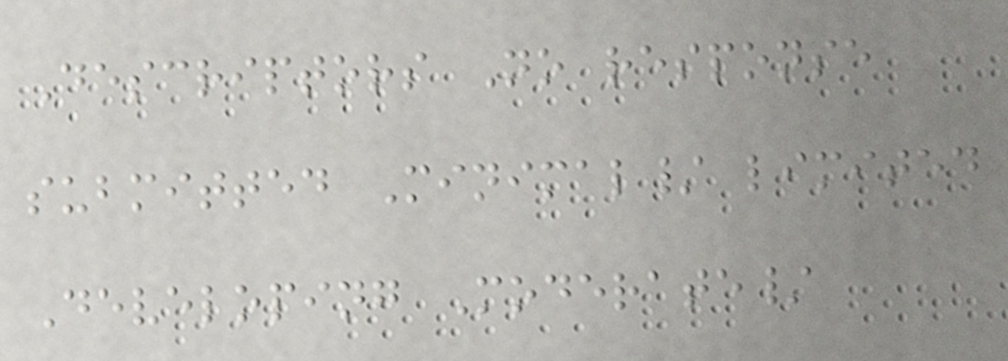Descriptors No response
submitted Minimal/ limited
Developing Moderate/
